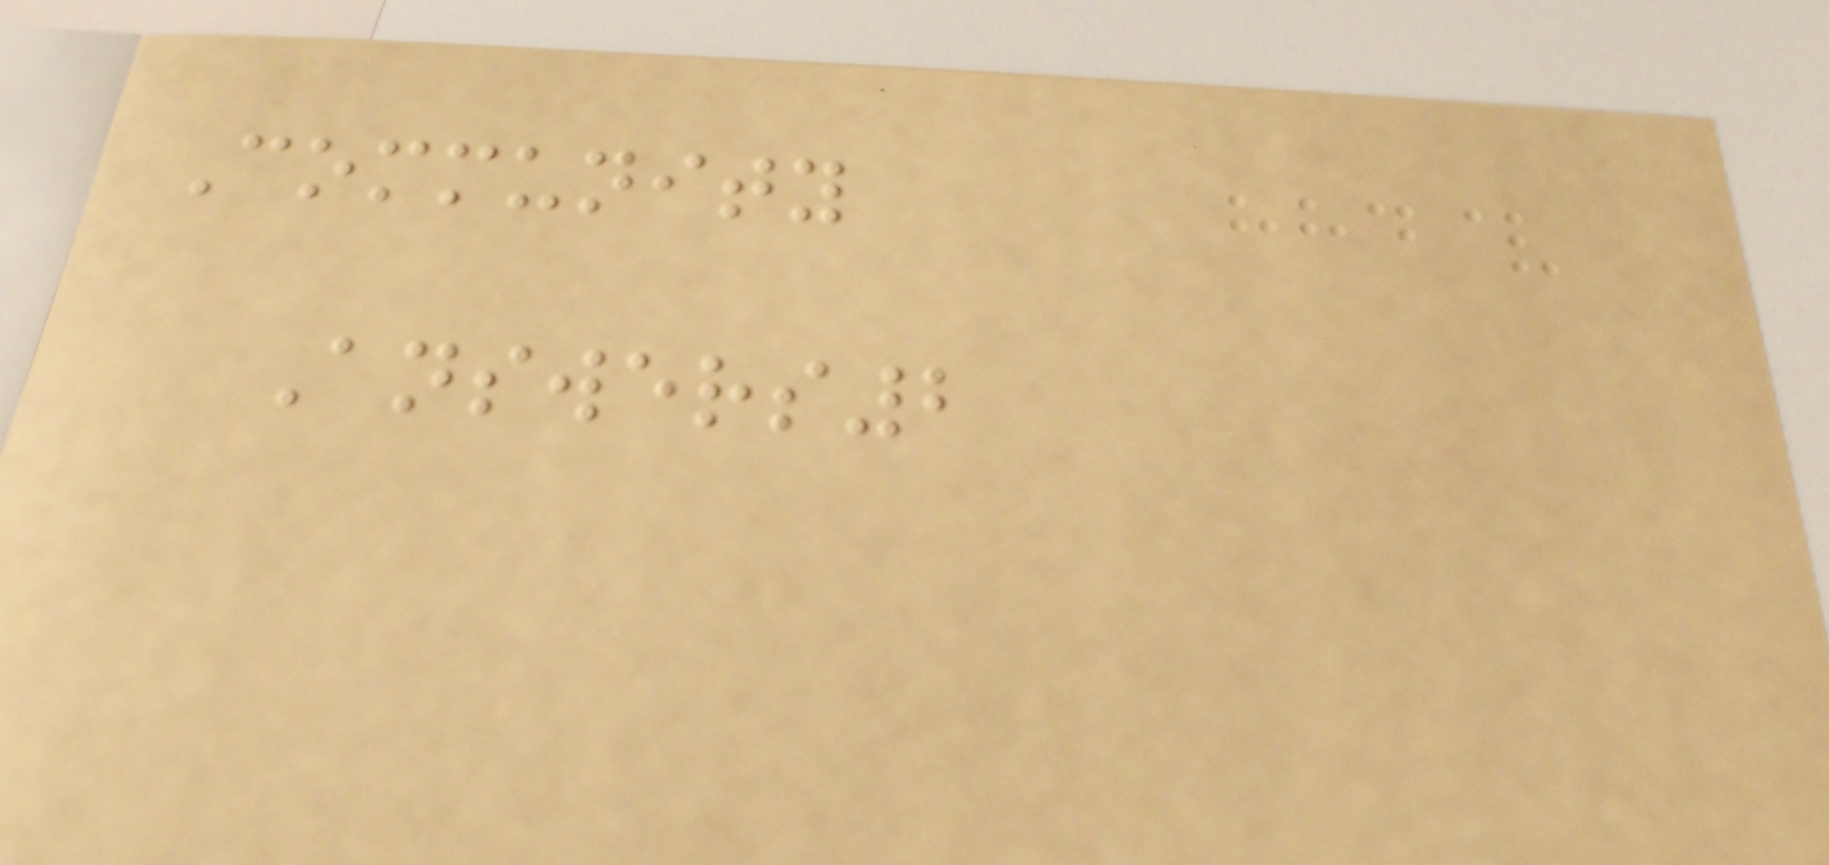Community
Answers2
